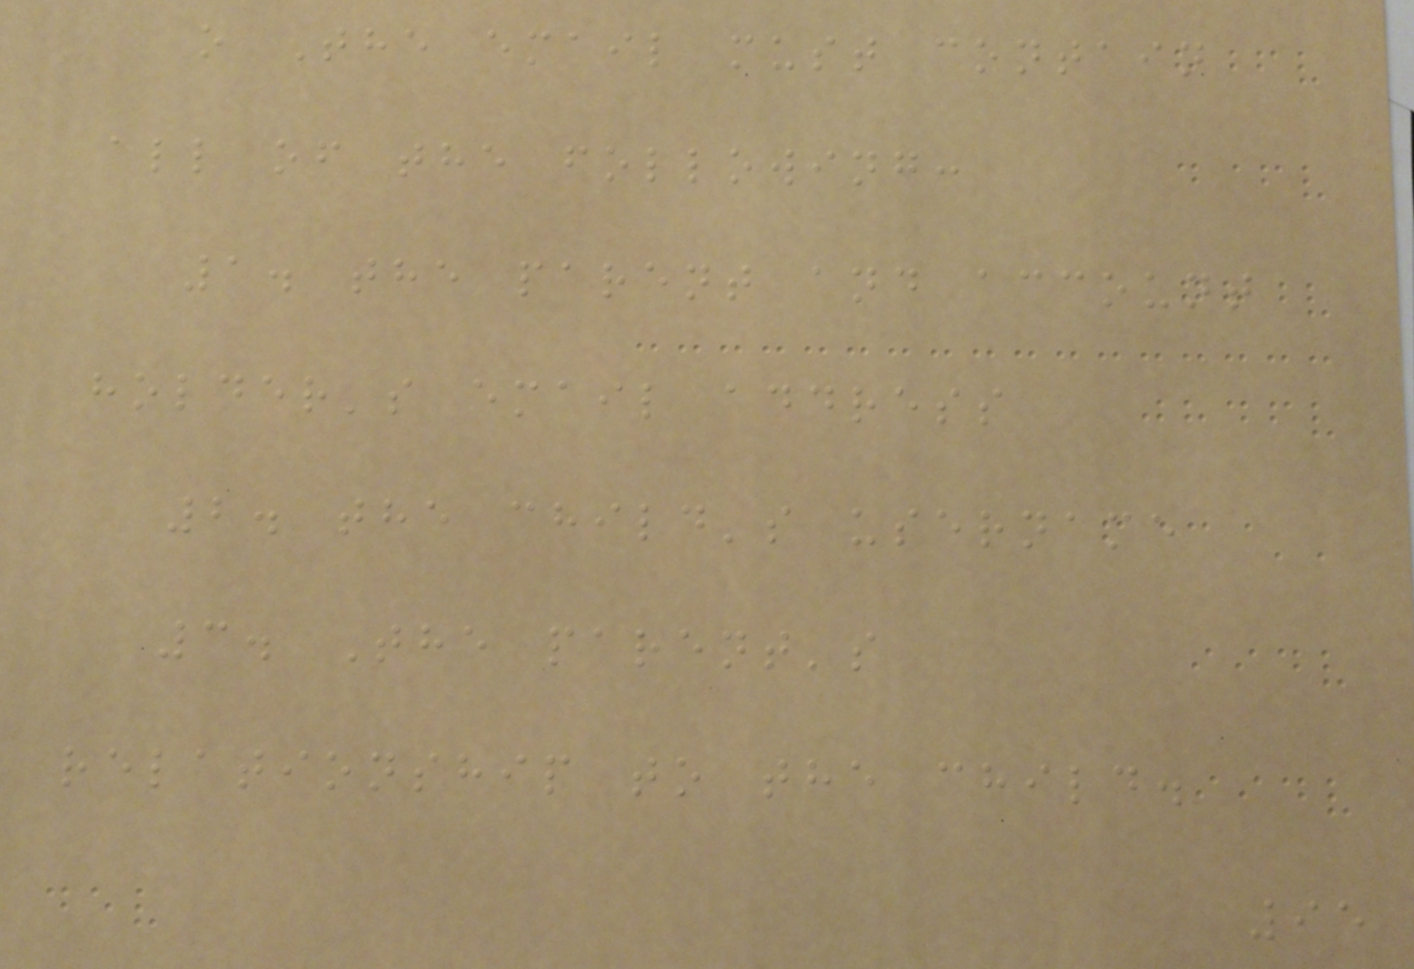o The email must contain
all of the following:
1. the parent and account
holder's email address
2. the child's username
3. The parent's
relationship to the child.
95
